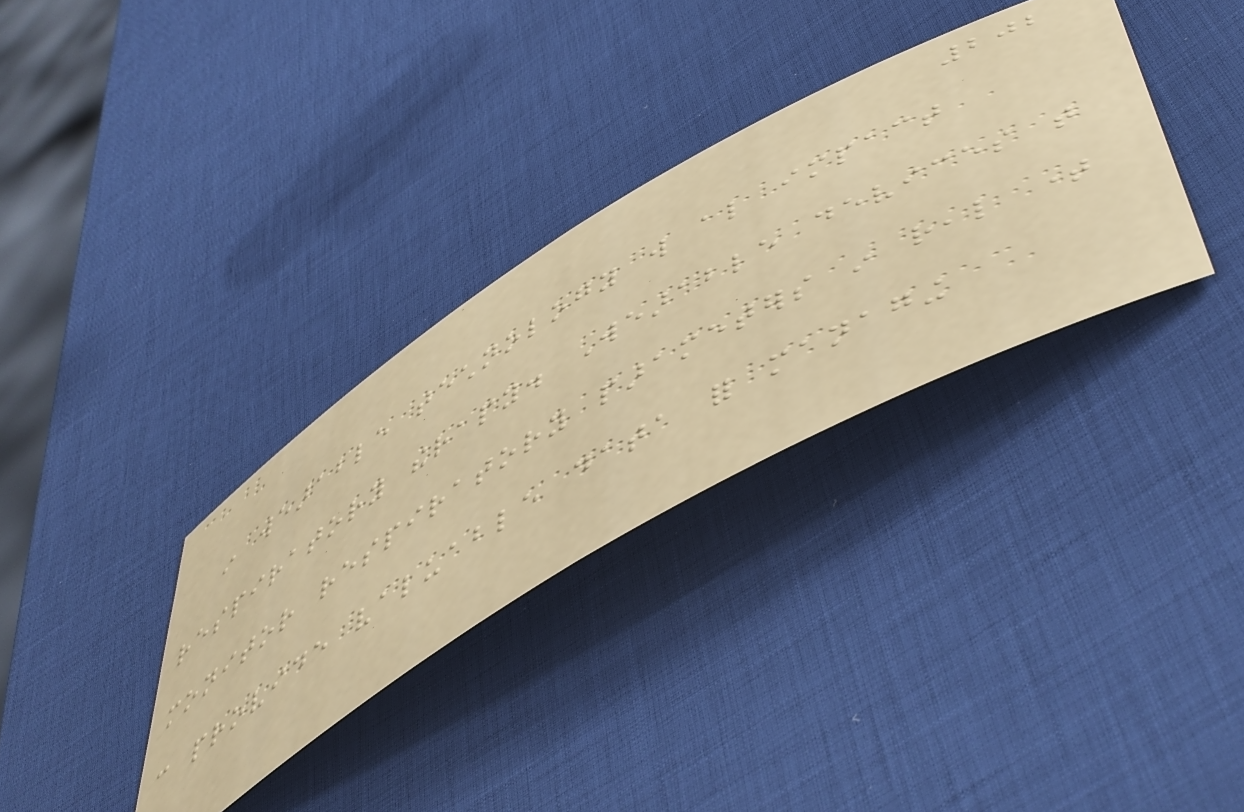202
in wearable technology will also impact
respiratory therapy. Wearable devices that
monitor respiratory parameters in real time
can provide valuable data for managing
